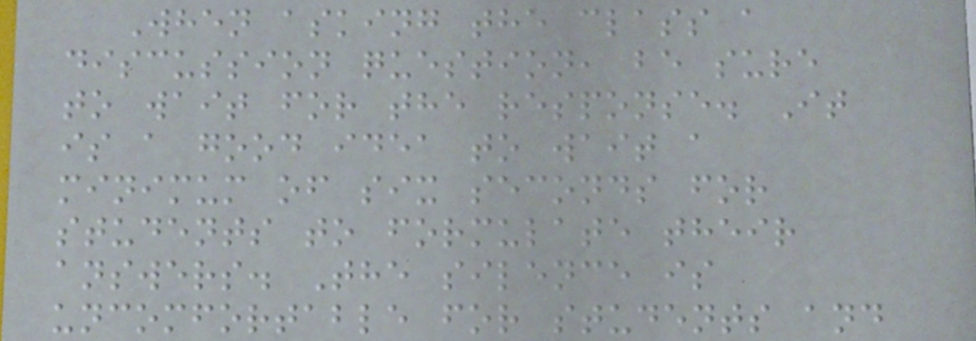When asking the class a
discussion question, be sure
to wait for the response. It
is a good idea to wait a
minimum of six seconds for
students to formulate their
answers. The silence is
uncomfortable for students and
